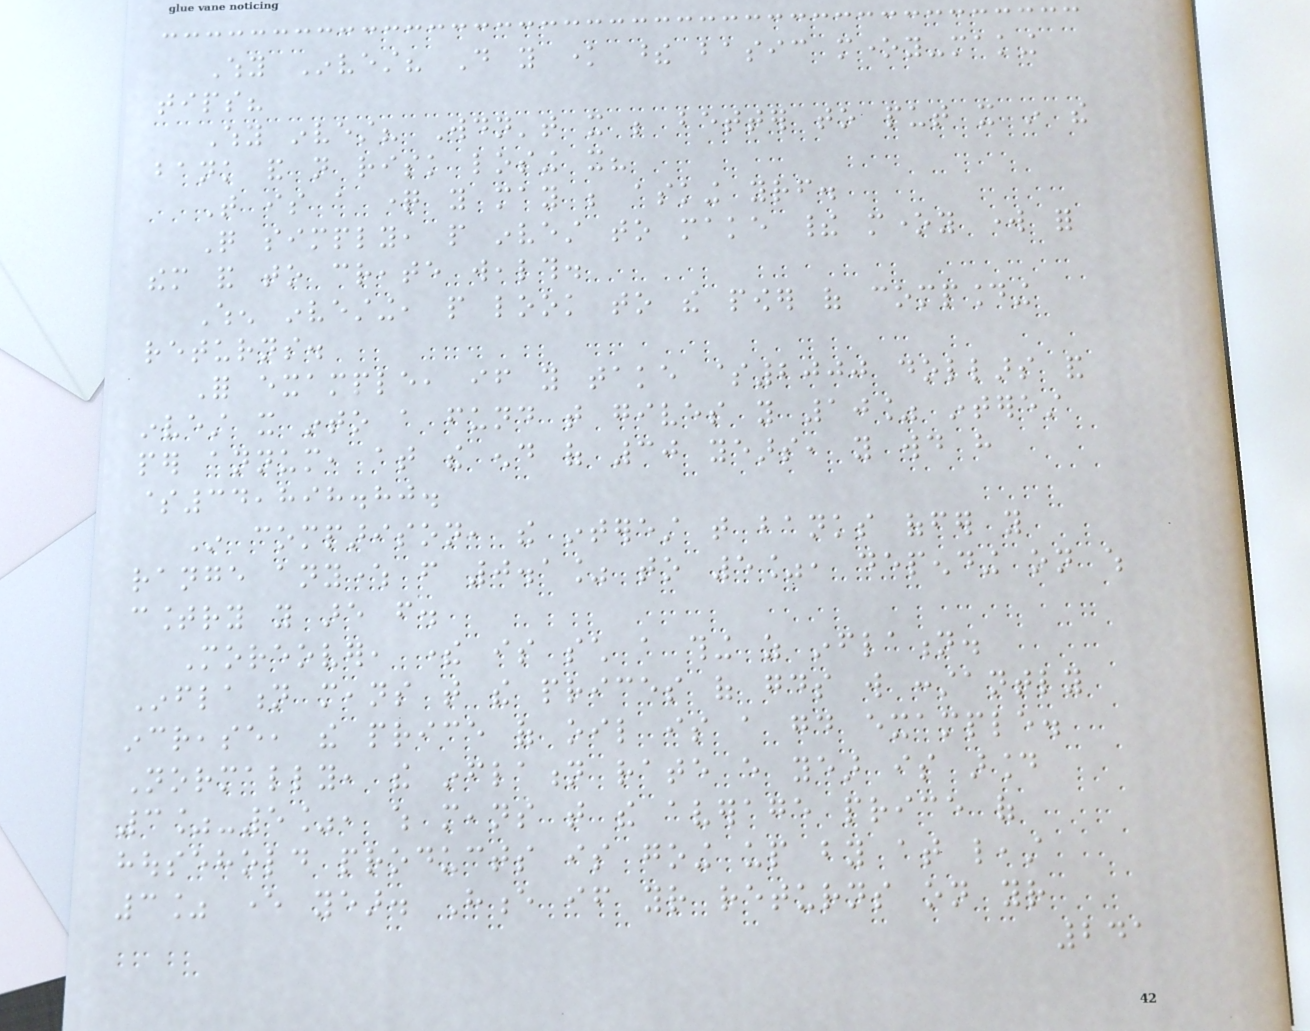Why Invest? Do you know these basic money-making
tips?
Why invest? Wouldn't it be better to put it in the
bank and not risk losing it?
That is a question you may be asking yourself.
Quite simply, people invest to make their money work for
them and to create wealth.
When investing, people look to the power of compounding
returns.
For example, if you take $2000 dollars and
invest it into a fund that gives you 10% interest
per annum, at the end of 30 years, you would have
$34,898.80.
In comparison, the interest that banks offer you
range anywhere from 0.1% to 5%, depending on which
country you are from.
Moreover, there is such a thing as inflation.
Inflation means that the prices of goods will constantly
increase, the price of oil is a good example.
Normally, the inflation rate every year is around
3%-5%, which means that the average price of
household products is going up by at least
3% ever year. Hence if your returns on your
241
